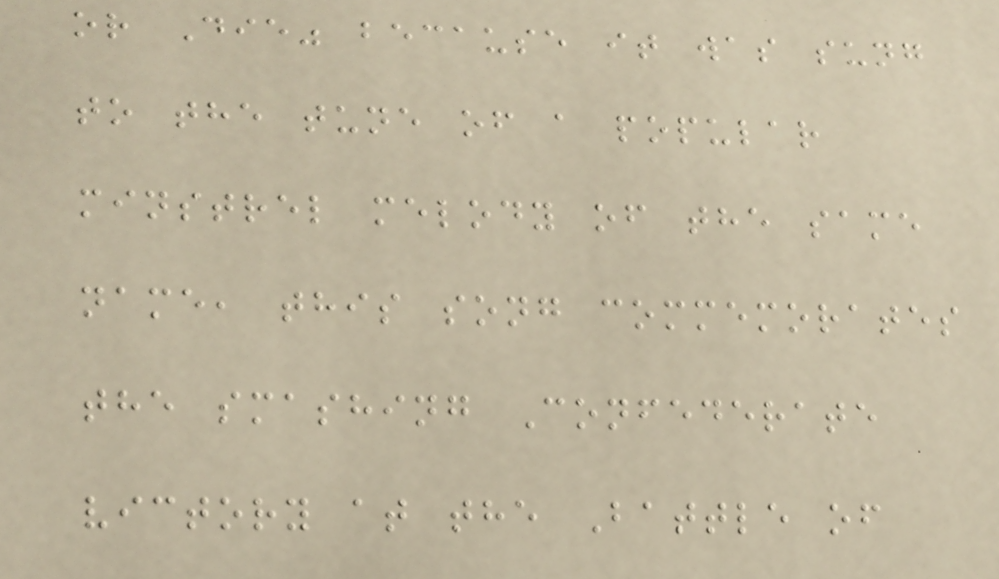or Die" because it was sung
to the tune of a popular
minstrel melody of the same
name, this song commemorates
the smashing Confederate
victory at the Battle of
